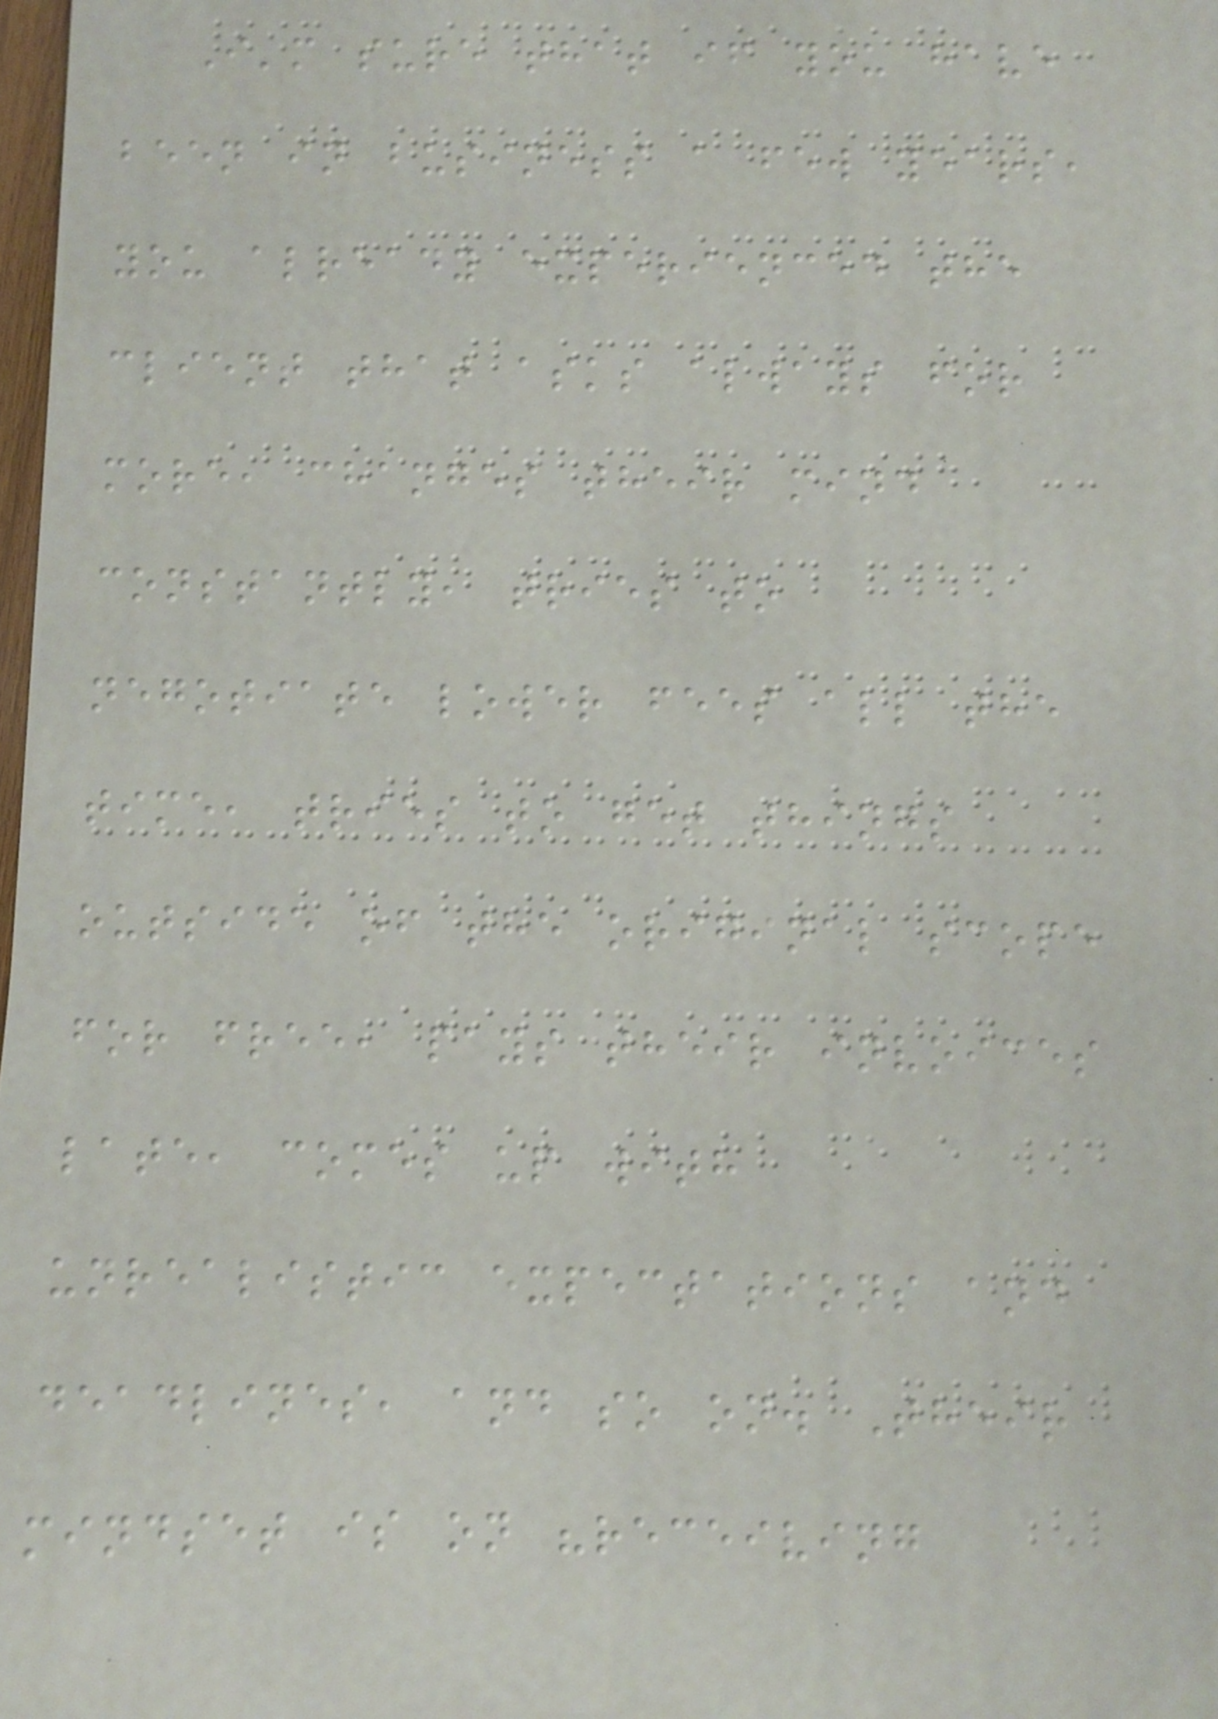I'm sure that if you have
been in business a few years,
you already experienced the
client that asks always for
more, changes their mind
constantly, tries to
negotiate lower fees all the
time, tries to get things
outside of the original scope
for free, pays their invoices
late, comes up with
unrealistic expectations and
deadlines, and so on. Their
mindset is on "receiving
